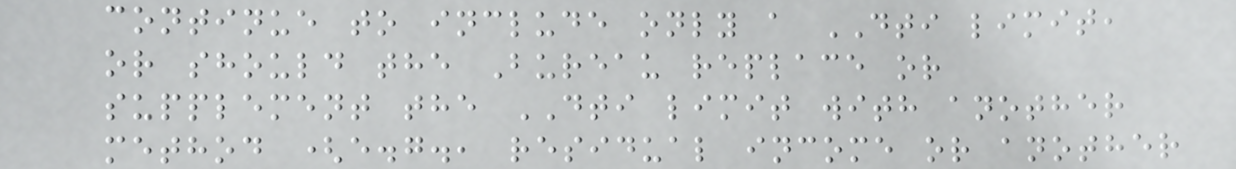continue to include only a DTI limit,
or should the Bureau replace or
supplement the DTI limit with another
method (e.g., residual income or another
